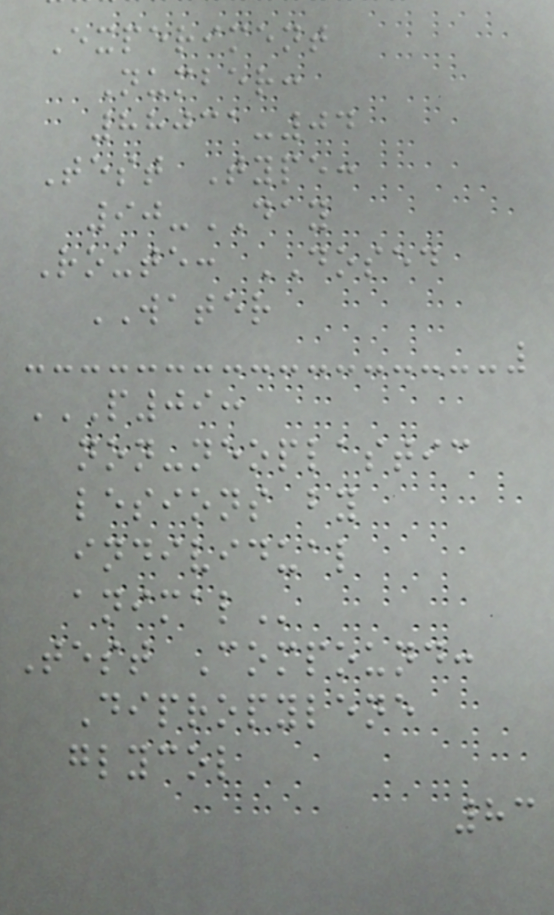Experiment
Number:
88031-04
Test Type:
90-DAY
Route: DOSED
WATER
P09:
NON-NEOPLASTIC
LESIONS BY
INDIVIDUAL
ANIMAL
Test Compound:
Dipropylene
glycol
83
